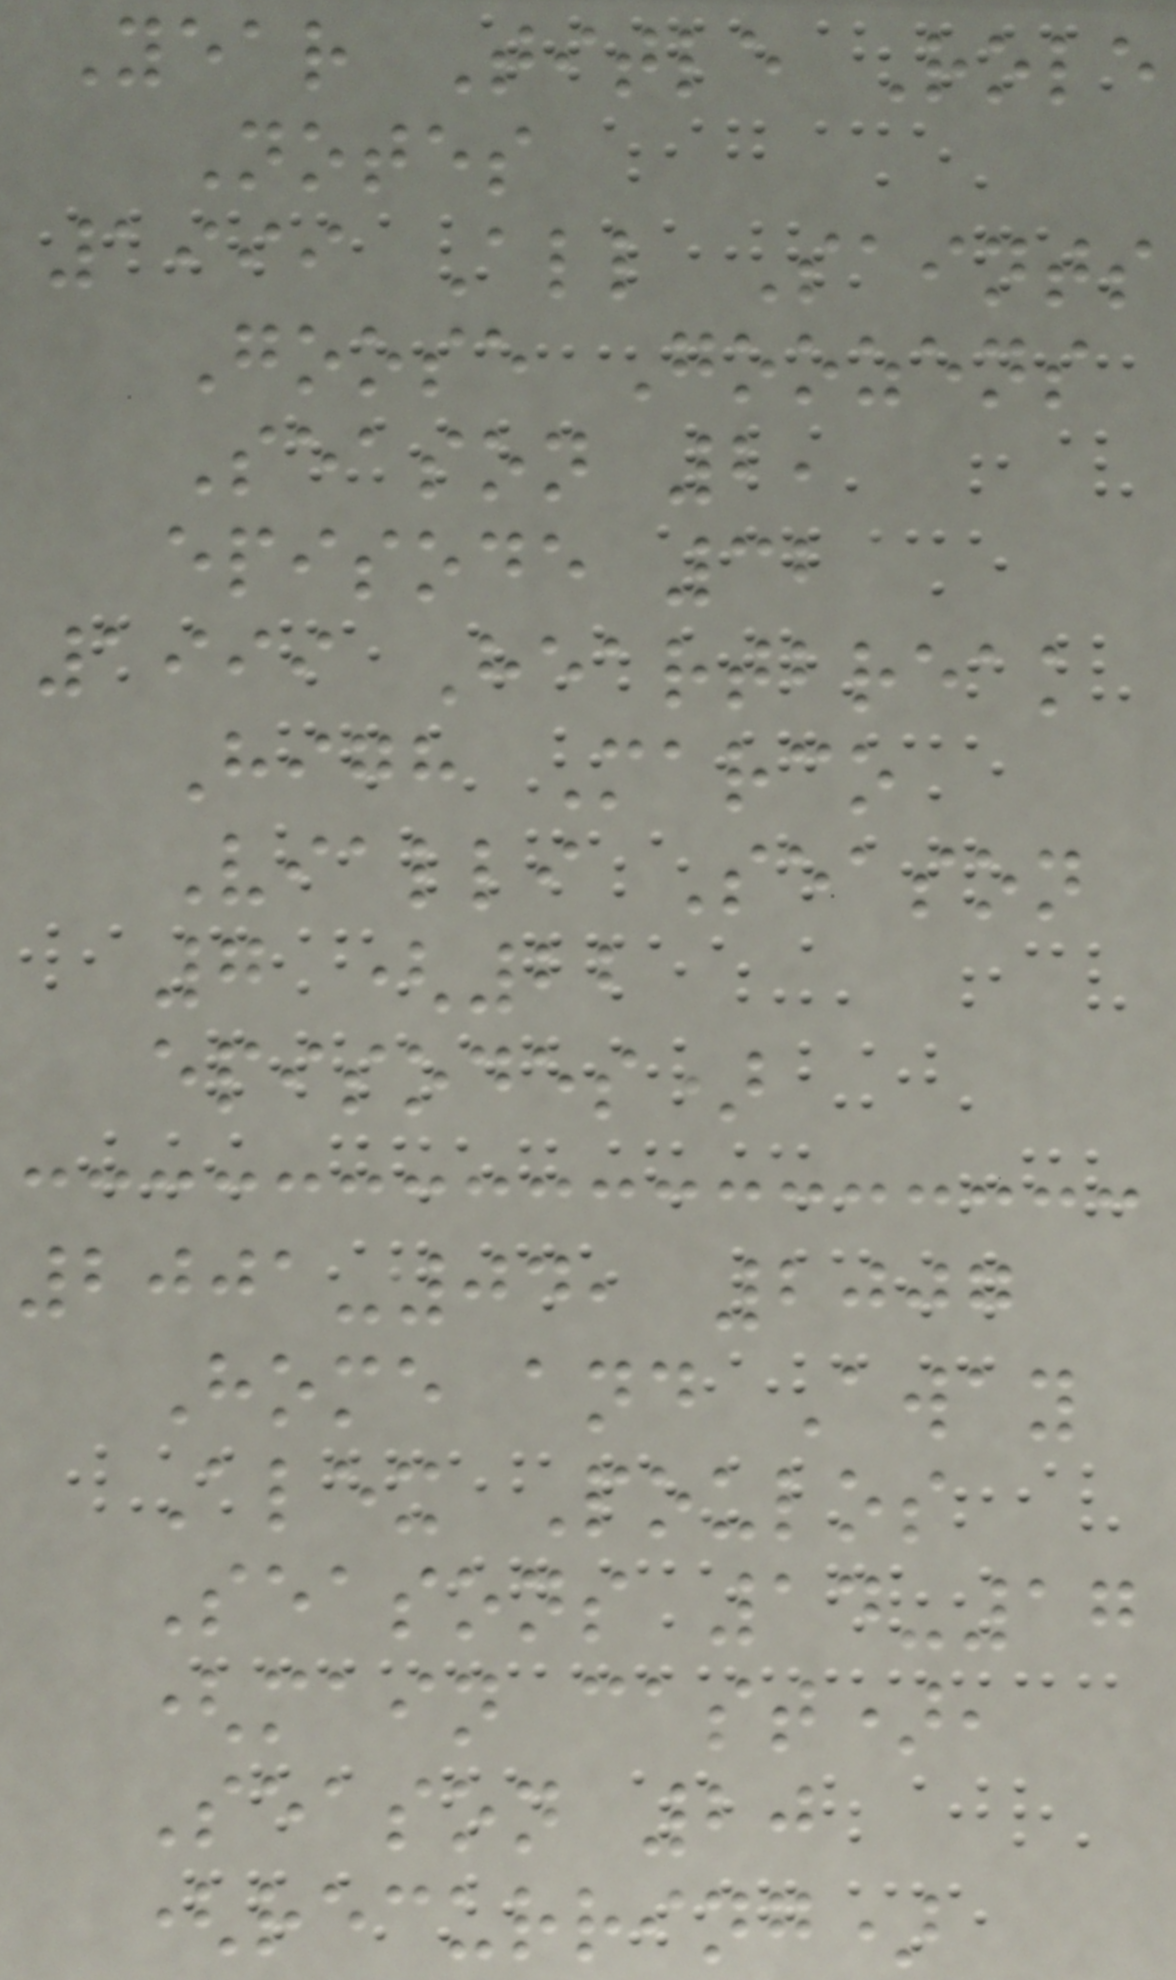Year Title Role
Notes
1999 All Saints
Goose Goozens
Season 2,
episode 32
1999 Heartbreak
High Marco
Vialli Season
7 (22
episodes)
2001-04, 2007
Home and Away
Alex Poulos
Seasons 14-17
(main cast),
Season 20
(recurring)
